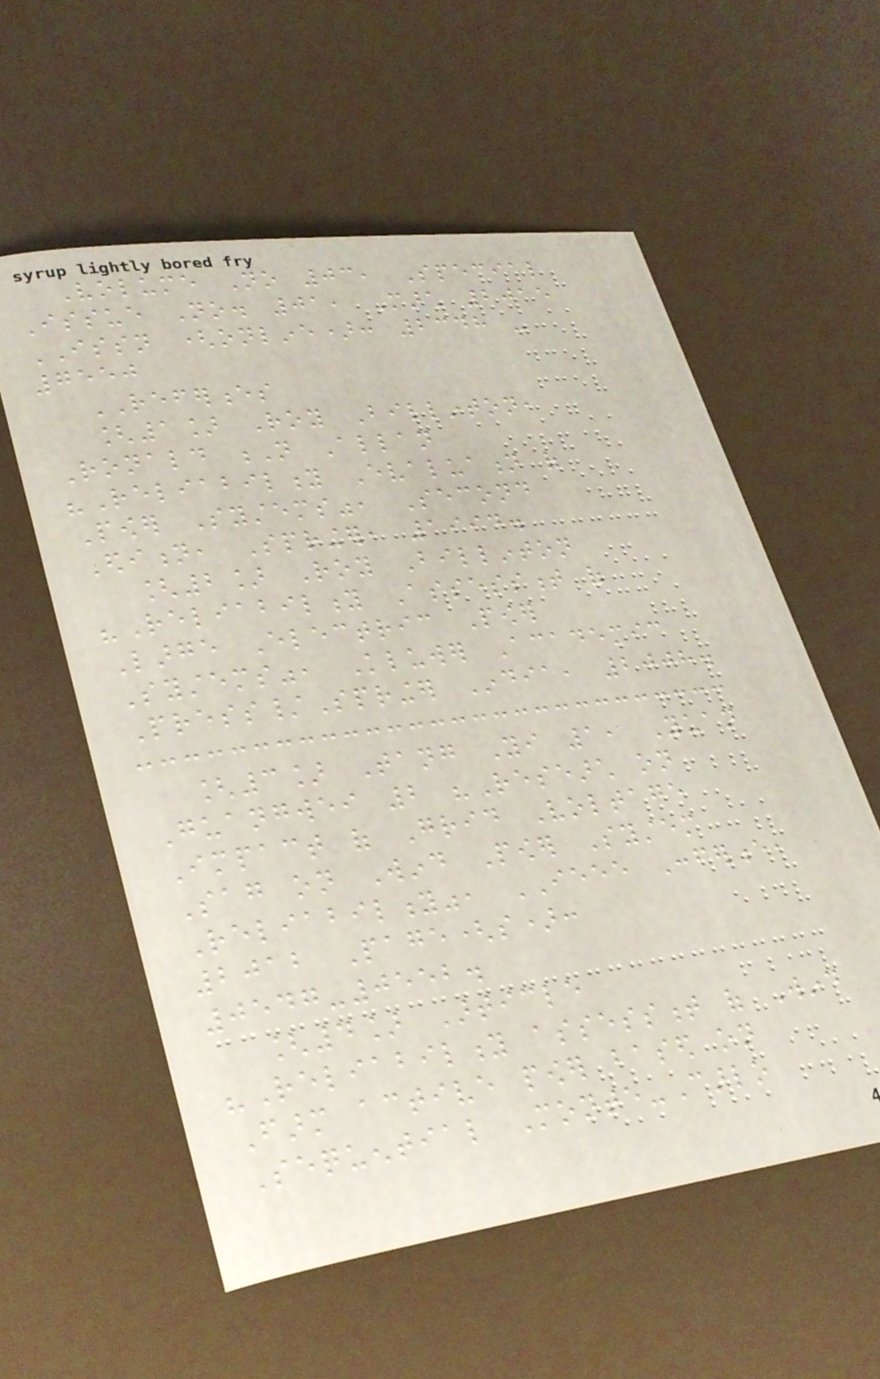Volume No 03, Special
Issue No. 01, March 2015
ISSN (online): 2348 -
7550
REFERENCES
[1] Roy Billinton,
Ronald N Allan
"Reliability Evaluation of
Power Systems", Second
Edition, Springer, 1994.
[2] Roy Billinton
"Reliability Assessment of
Large Electric Power
Systems", Kluwer Academic
Press/Springer India, 2008.
[3] Tang Yi 1, Yuan
Guangwei 2 "Research on
Impact of Grid Voltage
Sag on Wind Power System
Reliability", IEEE Conference,
2012 Page(s):
0547-0552.
[4] Article
"Reliability assessment of Wind
Farm active power based on
Sequential Monte-Carlo
